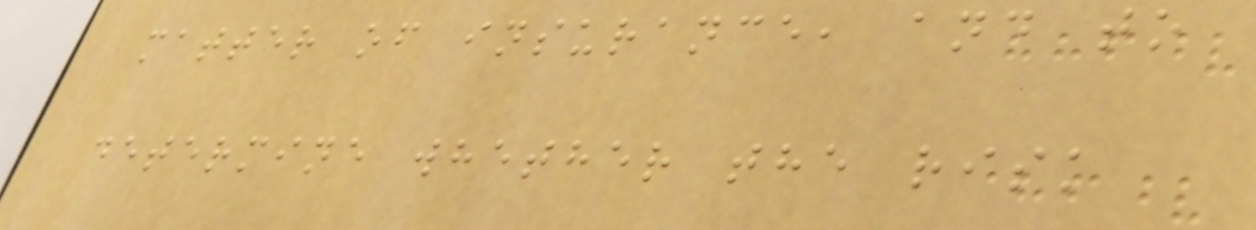matter of insurance, and to
determine whether the risk
